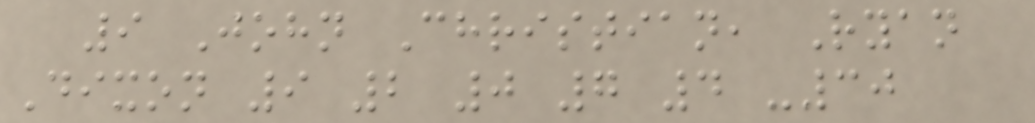9 John Christian, Ryan
Dixon 9 2 0 7 4 -30
